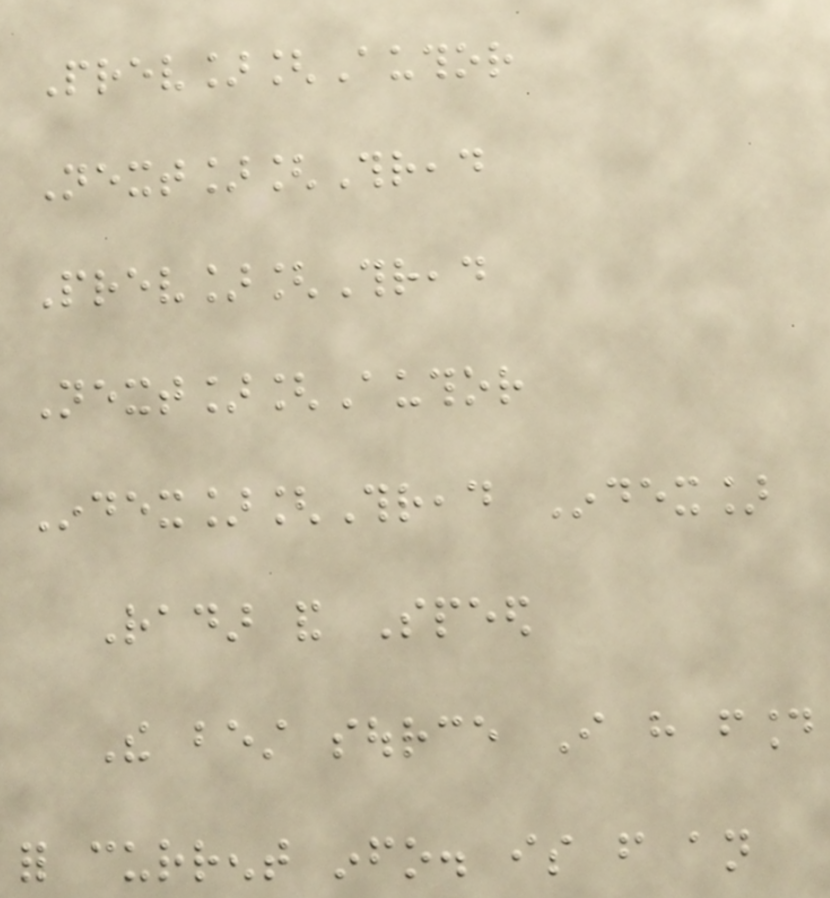Prev][Author
Next][Thread
Prev][Thread
Next][Author
Index][Thread Index]
Radar and Speed
The best source I have found
for current info. is from an
